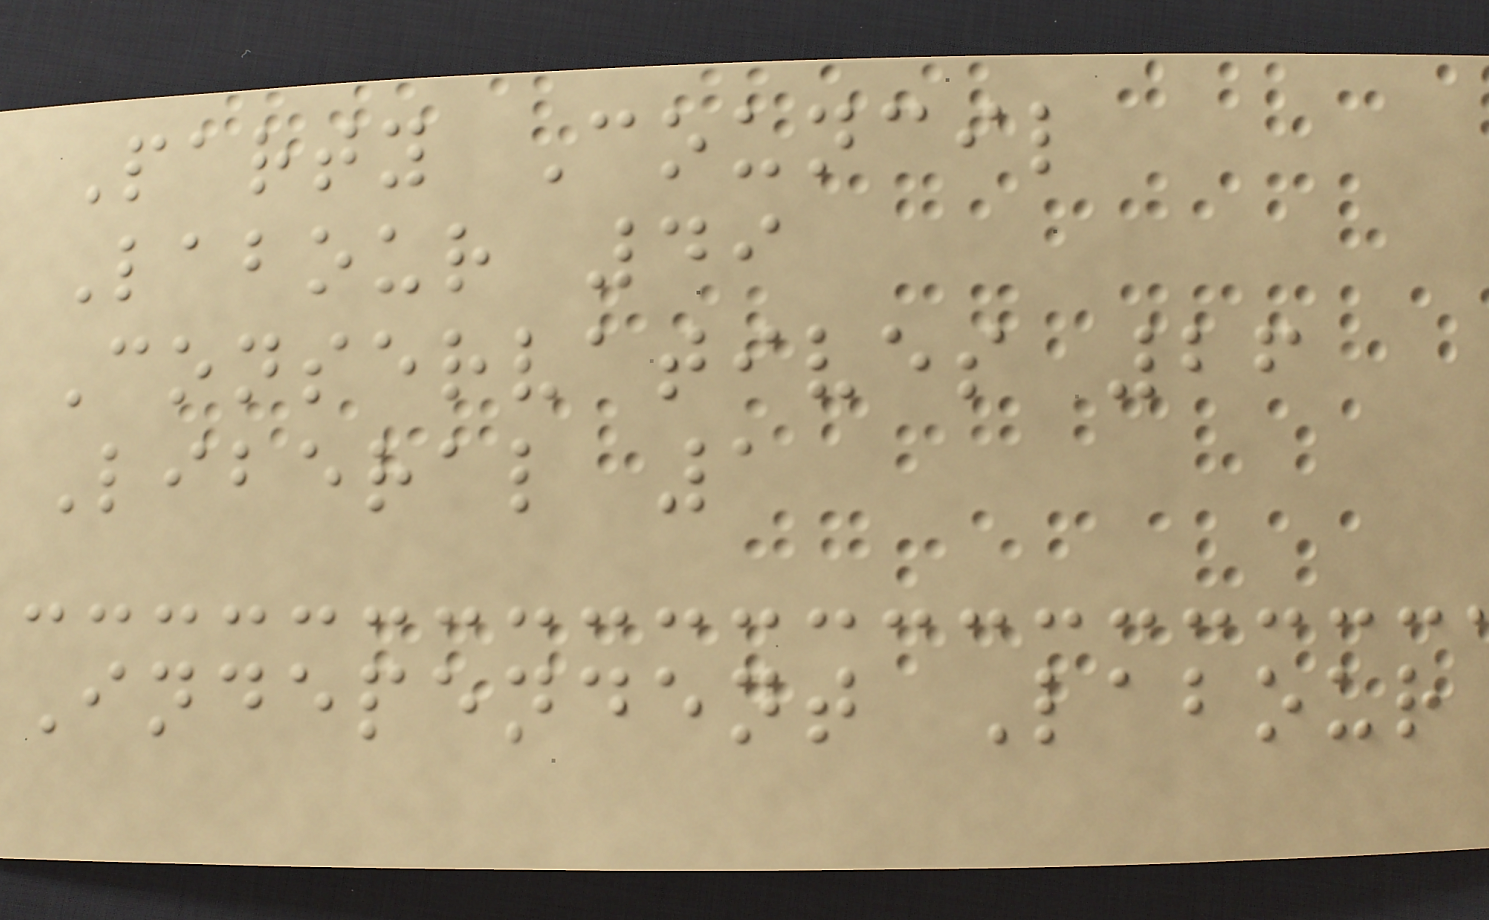Party Council
Labour 49
Conservatives 26
Liberal 1
Independent Labour
